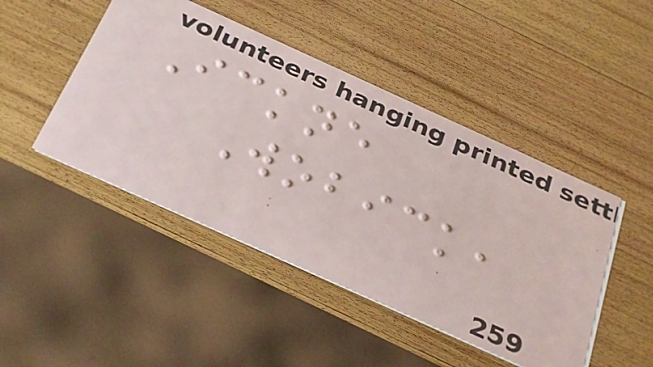Ickne
Wobick,
